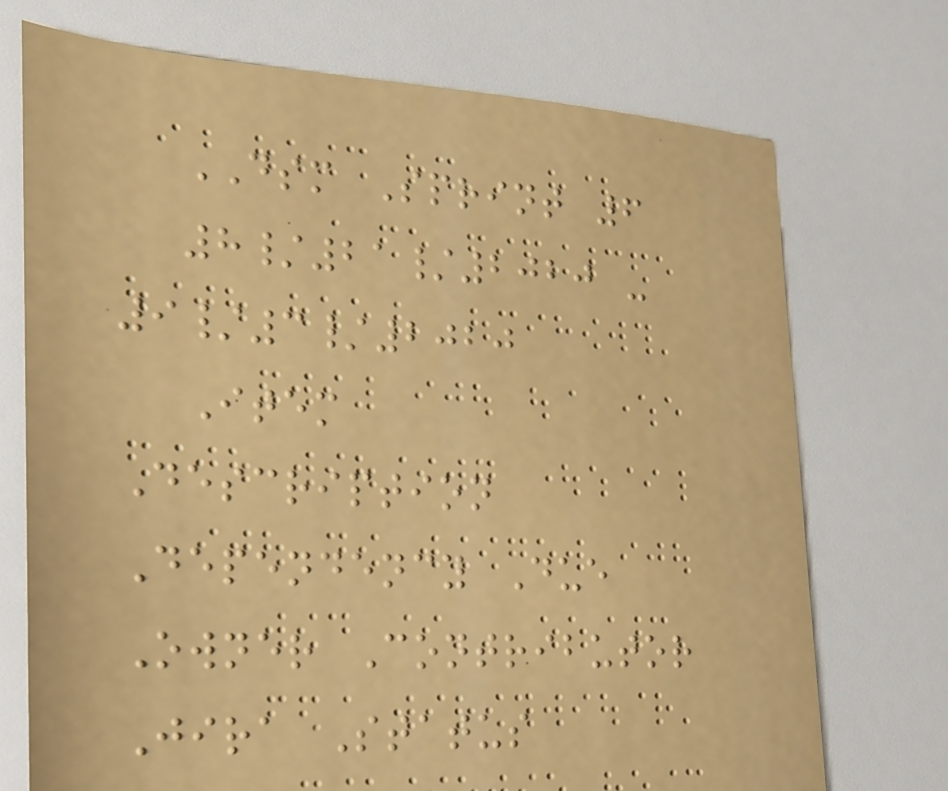DSM Sprint 6
8/21/2020 -
9/3/2020
Item
Description
Dependency Due
Owner Contributor
Jira Status
